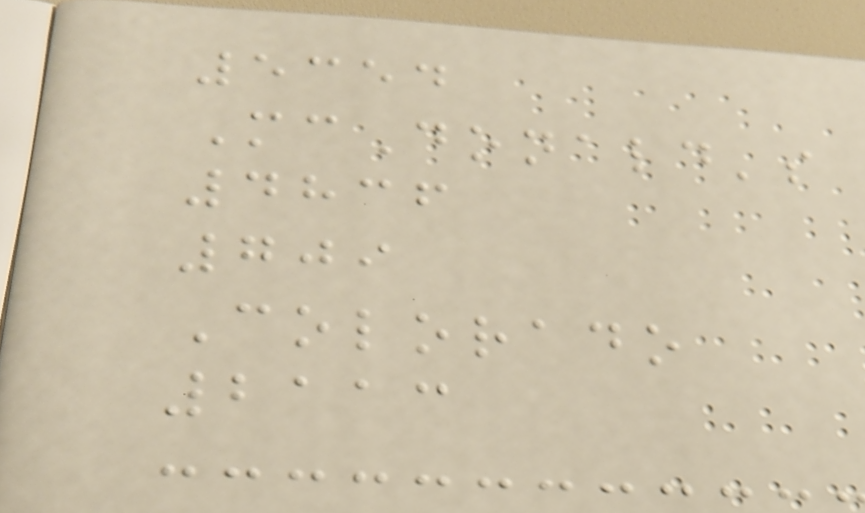5354
McDonald's
4836
709
Colorado
2113
